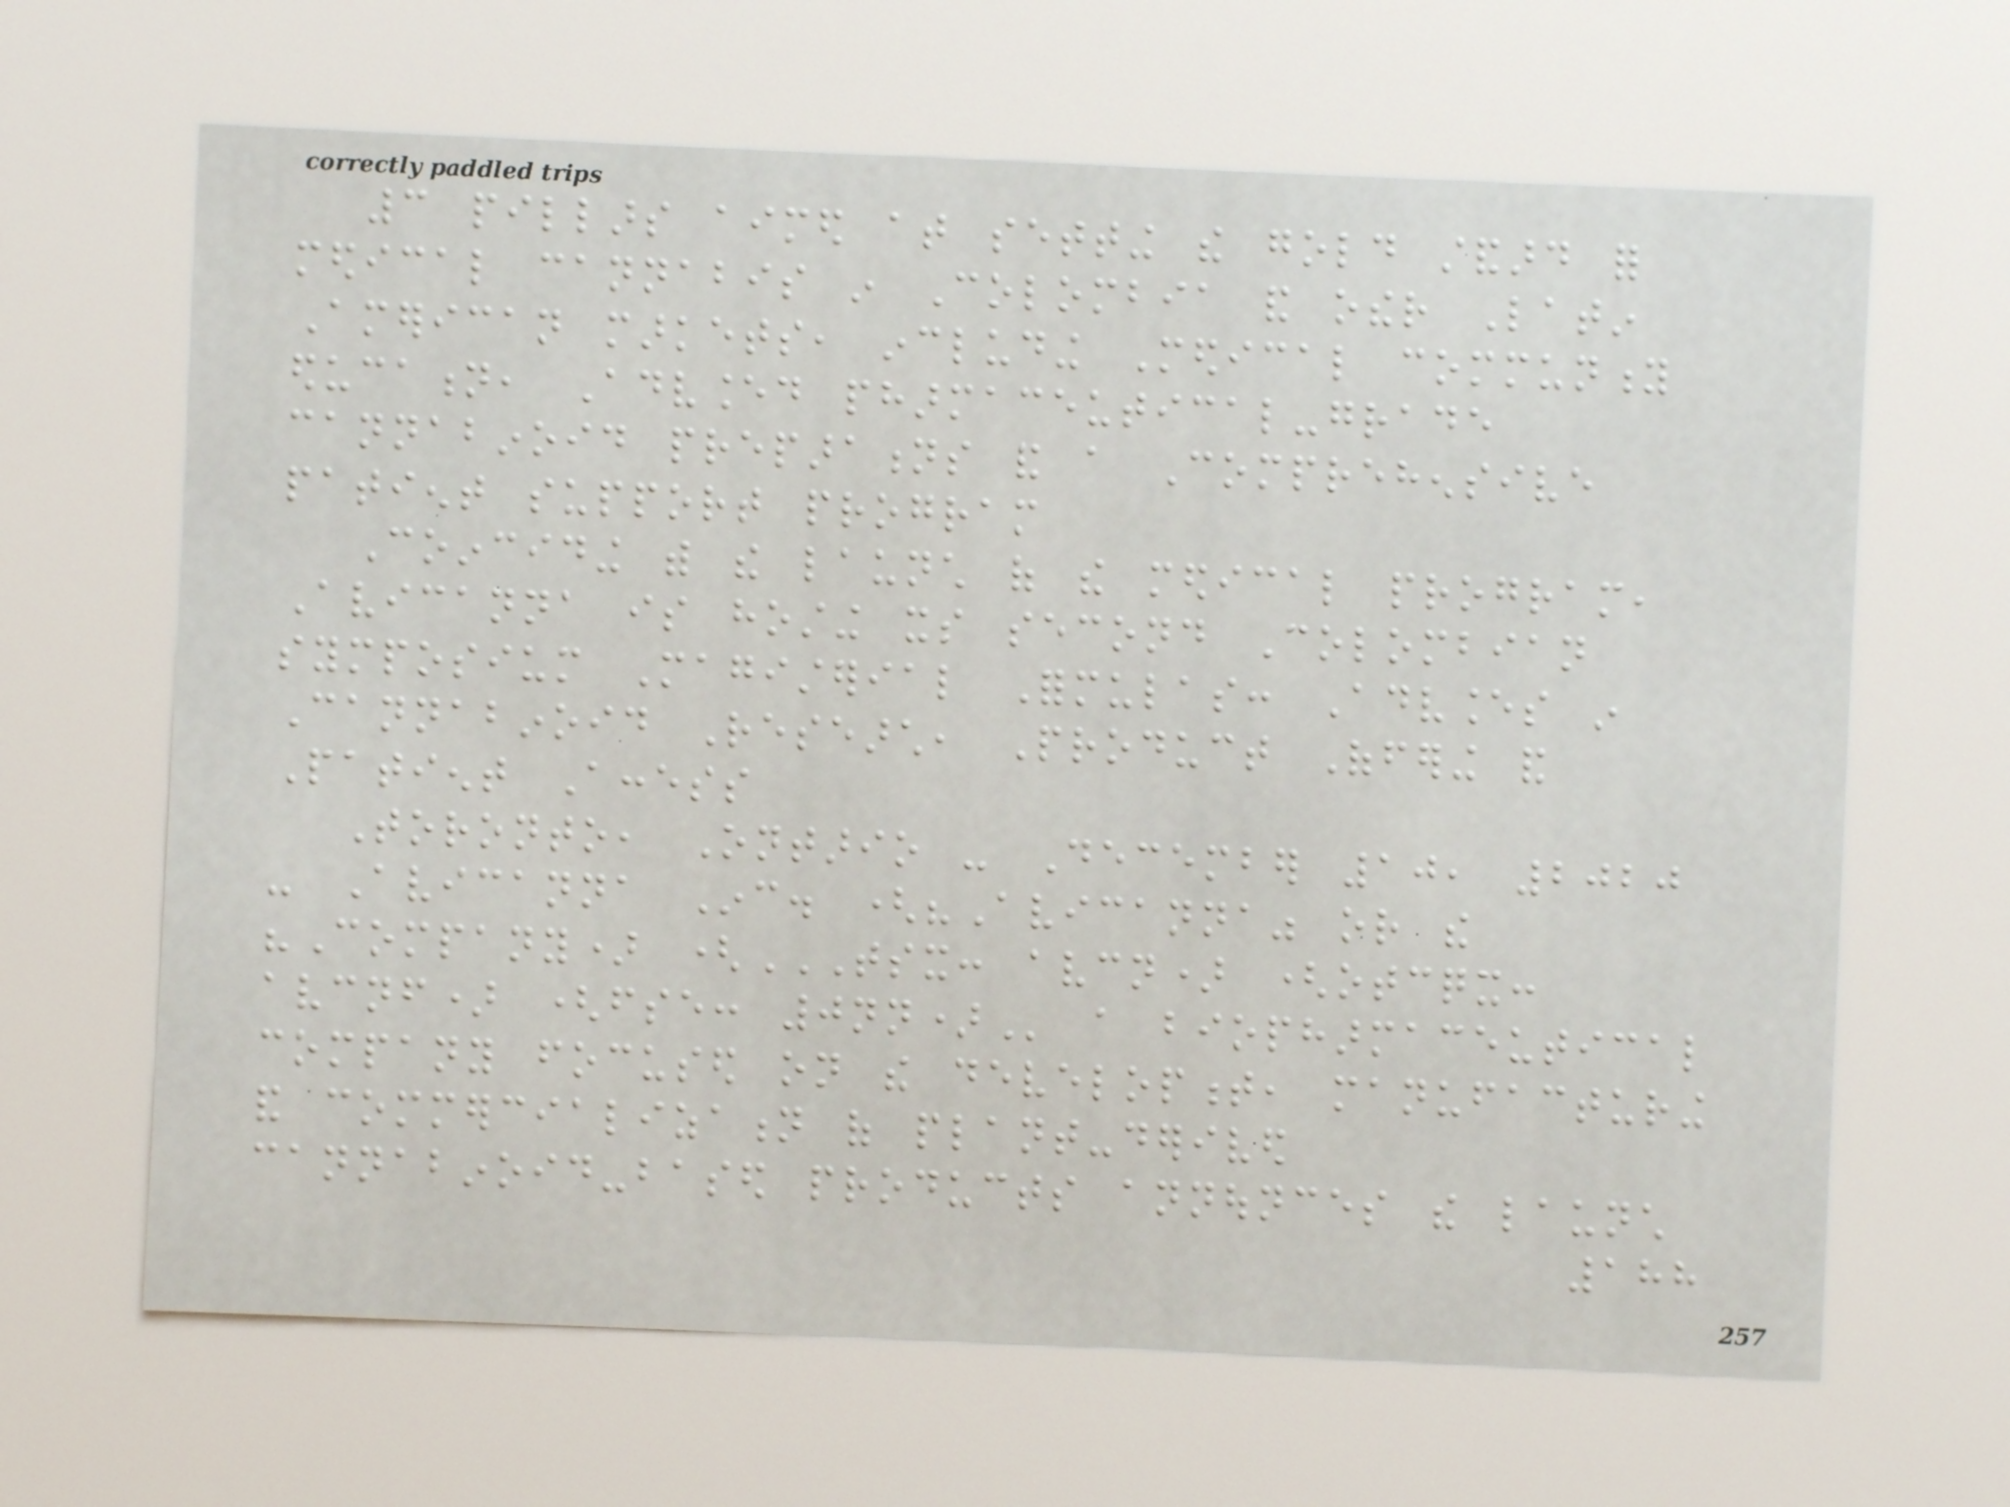3 pillars aimed at setting the gold standard for
medical cannabis in Colombia and other Latin
American markets, including Medical community
education, Advanced pharmaceutical-grade
cannabinoid preparations and a Comprehensive
patient support program
Coinciding with the launch of the medical program,
Avicanna is hosting its second Colombian
symposium Magisterial Formulas: Advances in
Cannabinoid Research, Product Offering and
Patient Access
Toronto, Ontario - December 10, 2020
- Avicanna Inc. ("Avicanna" or the
"Company) (TSX: AVCN) (OTCQX:
AVCNF) (FSE: 0NN) a biopharmaceutical
company focused on the development, manufacturing
and commercialization of plant-derived
cannabinoid-based products announces the launch
188
